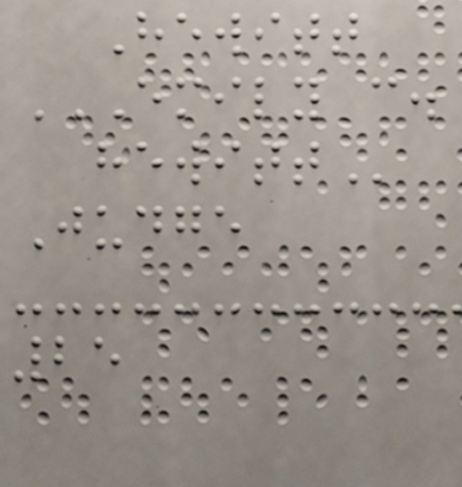Hewitt
EMILY C.
HEWITT
Judge
25
